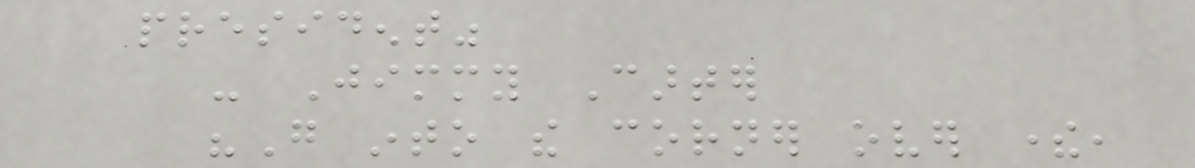president"
- Jimmy Carter
"Go into the corner over there,
